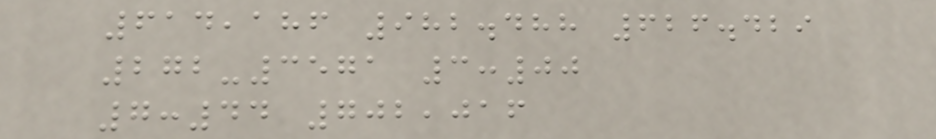614,186 982.488 626.429
272-3571 3:00
7:44 702,016
